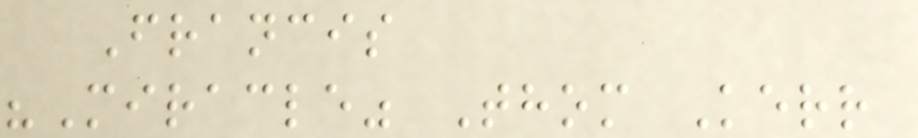Francis
"Miracle" Thom Kerr
